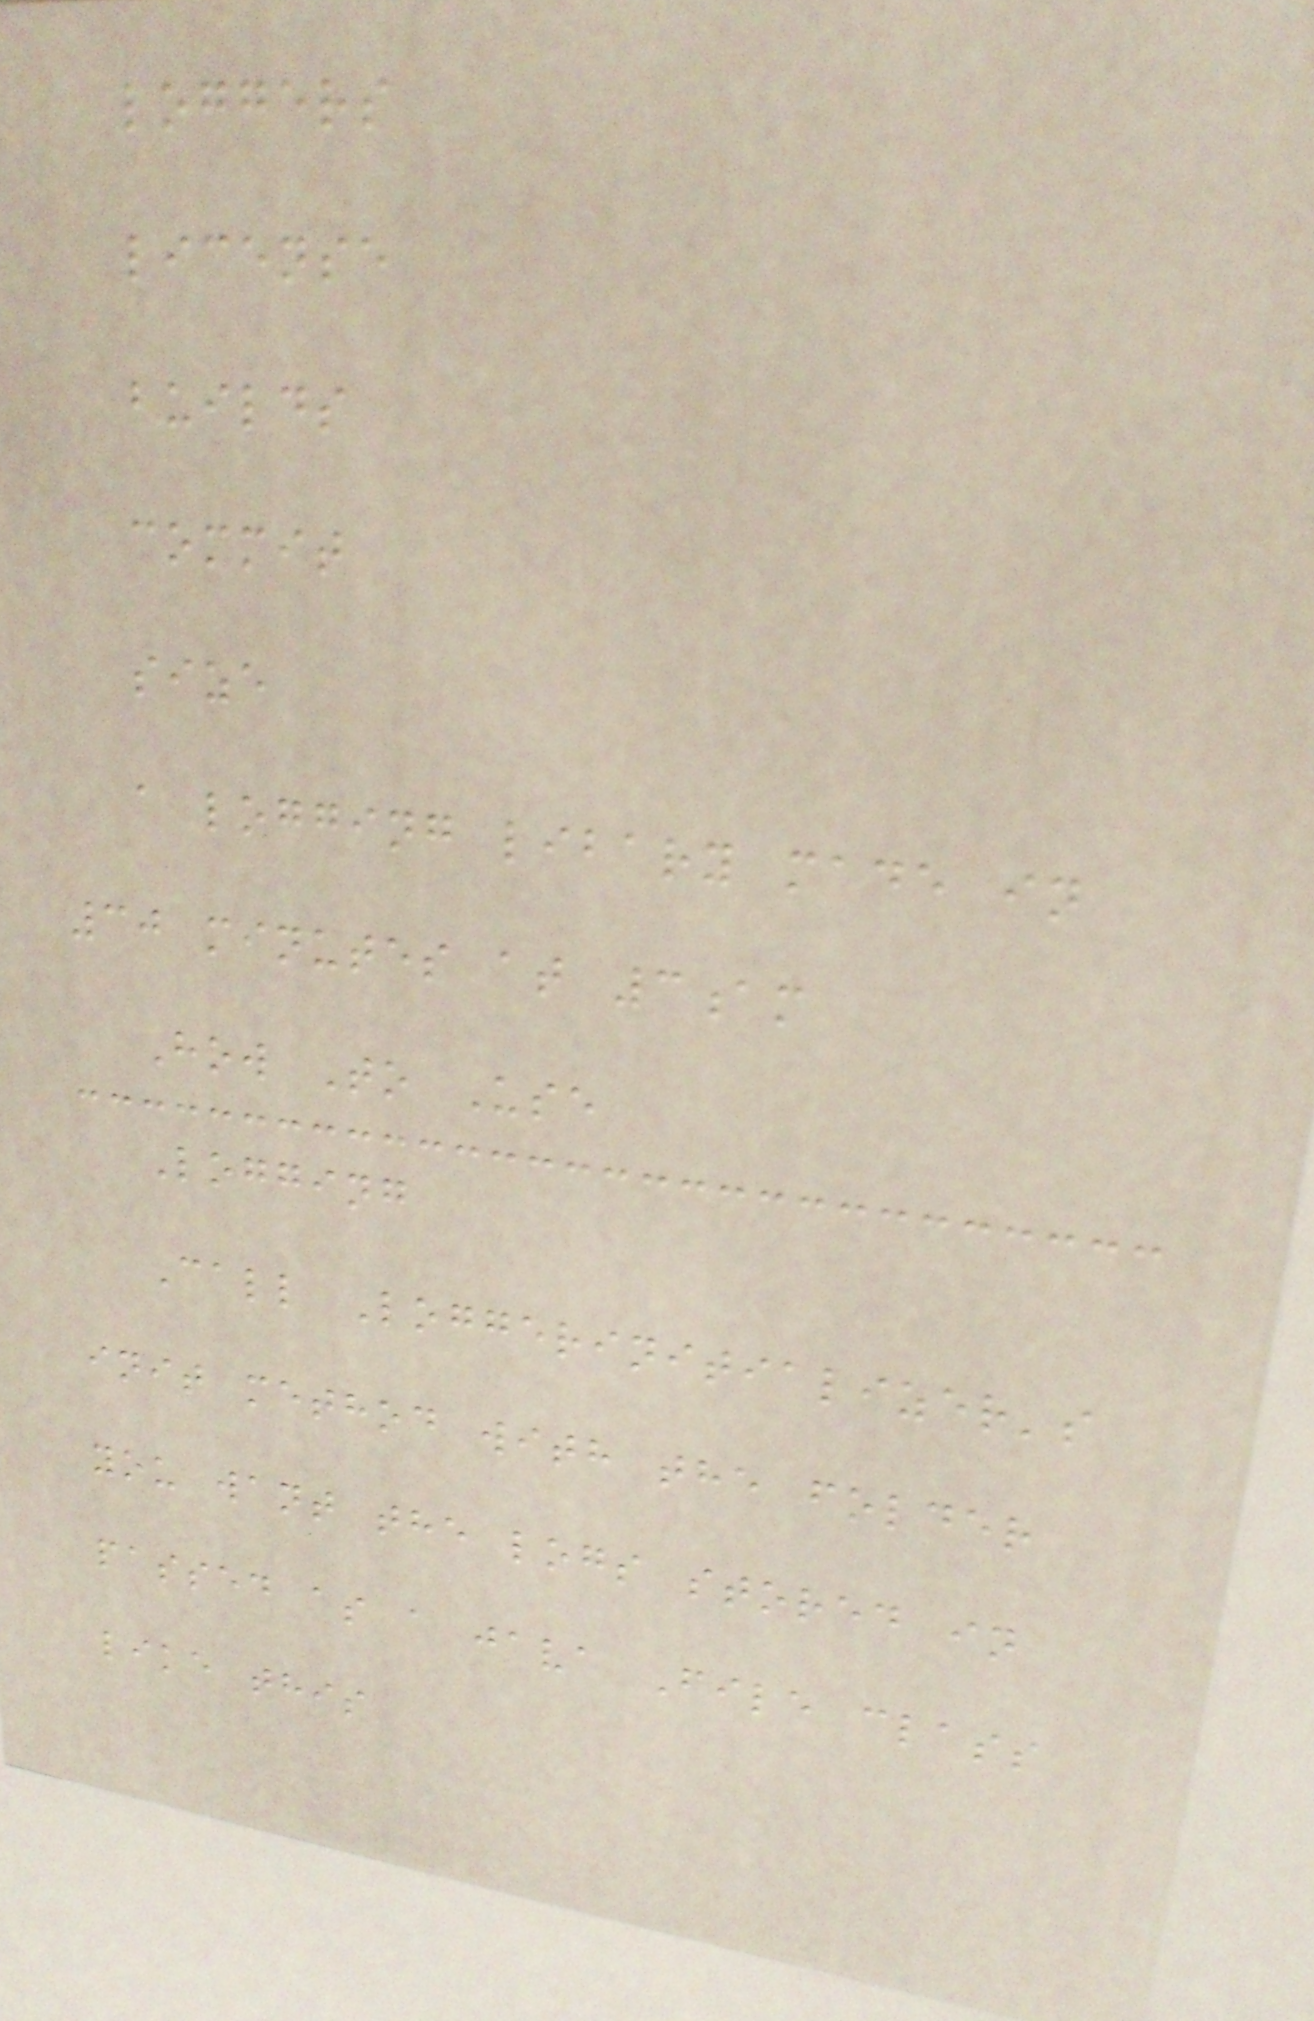loggers
license
builds
commit
size
a logging libary made in
30 minutes at 3am
How To Use
Logging
Call Loggerinitializer's
init method with the folder
you want the logs stored in
passed as a java File class
like this
